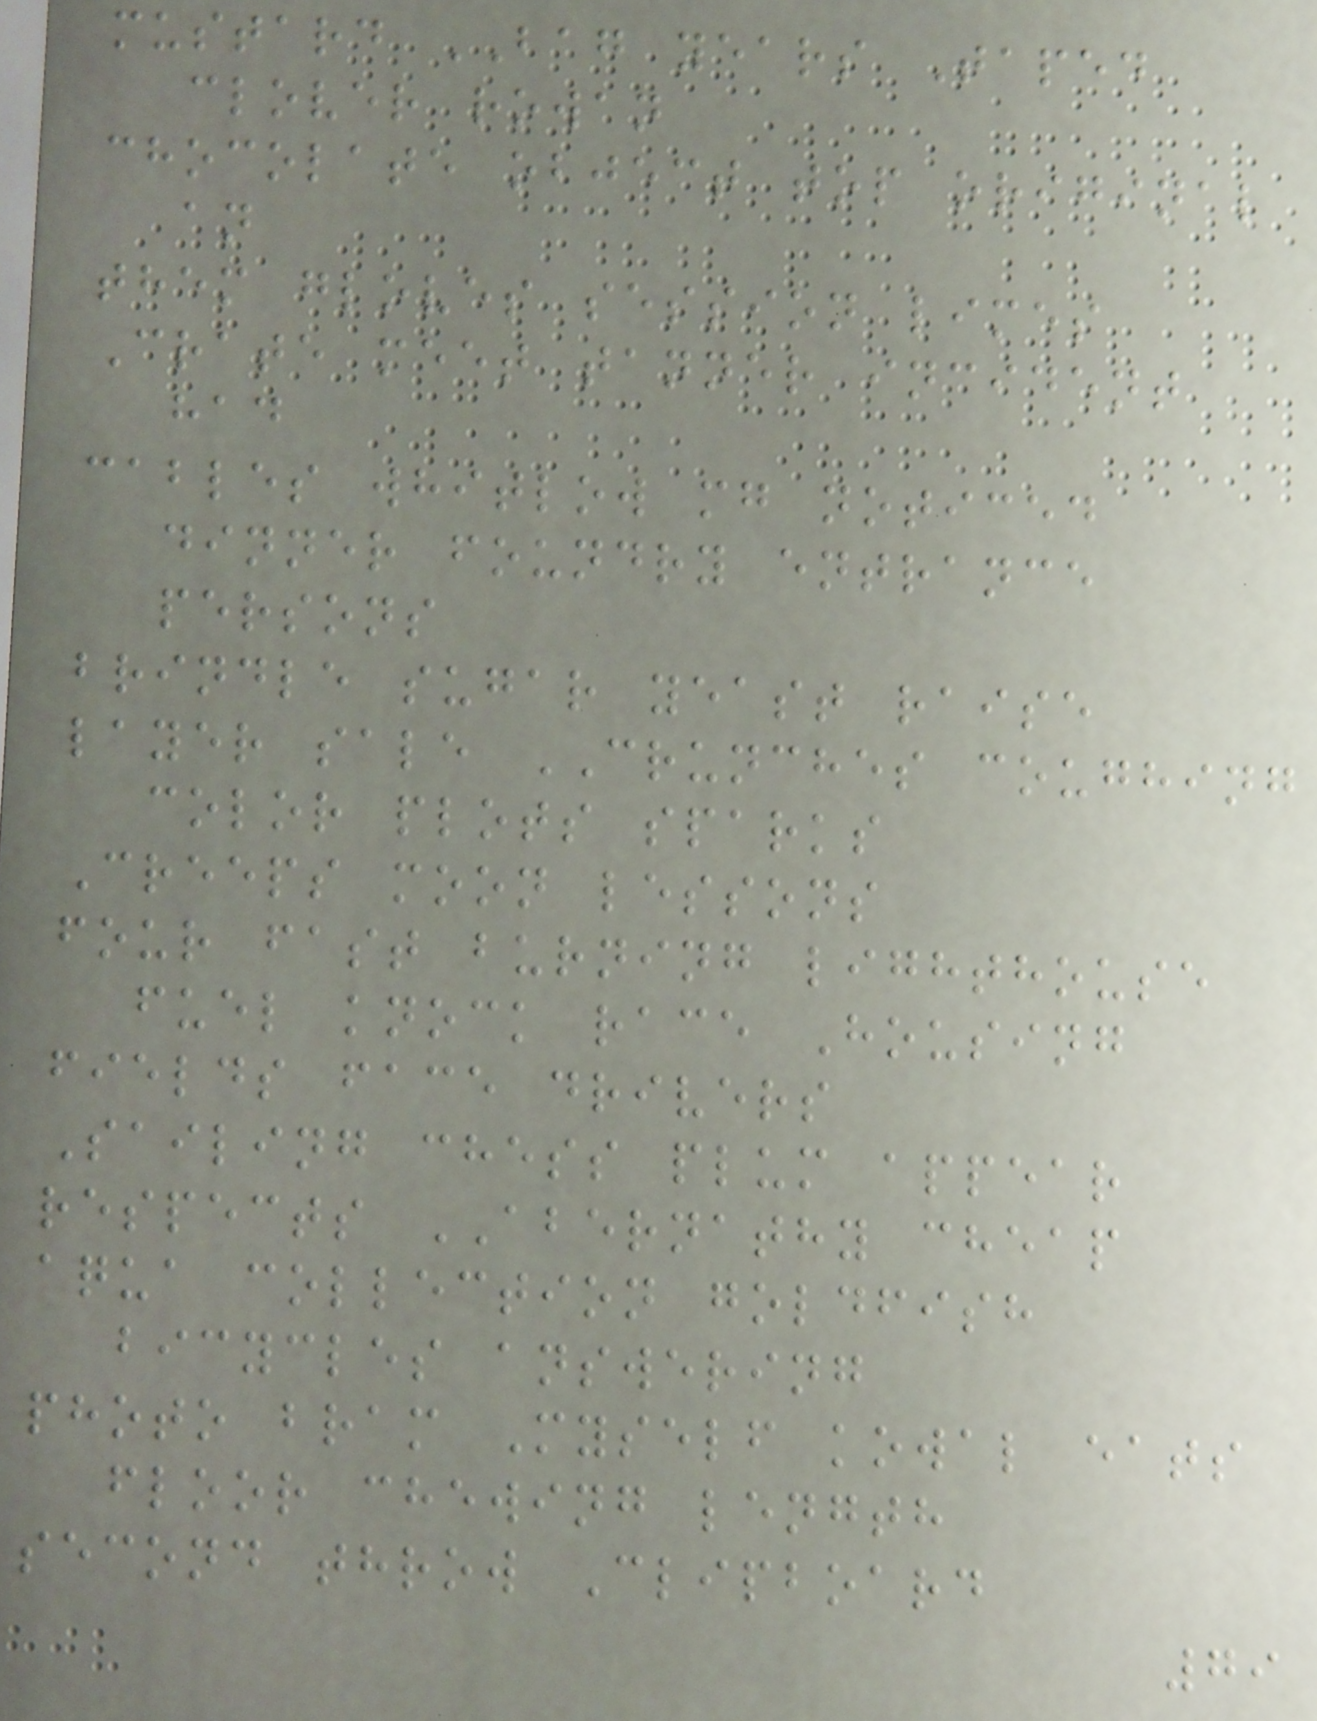mustard BAG years Taped
clover rowan
chocolate object top original
an
them gloves session limes
Crate meet tanner incident
had
cables whitlow mg noticed
dinner foundry entrance
persons
brindle sugar yeast raise
layer sale CRUNCHES coughing
color plots sparks
Creeps moon lessons
four fast burning lighthouse
fuel knock race Housing
fields face drivers
Sailing chess plum appear
respects ABERNATHY cheap
aqua collection goldfish
bicycles answering
photo bram Myself kowal eats
floor chewing length
second throw Clipboard
79
